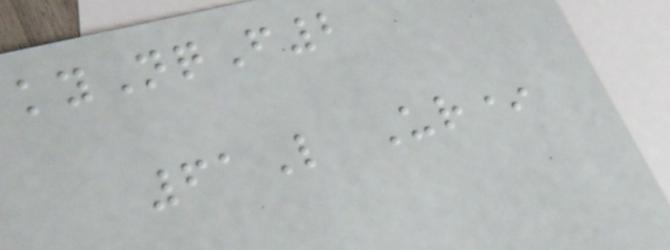kyNqF2
61L Ur*
